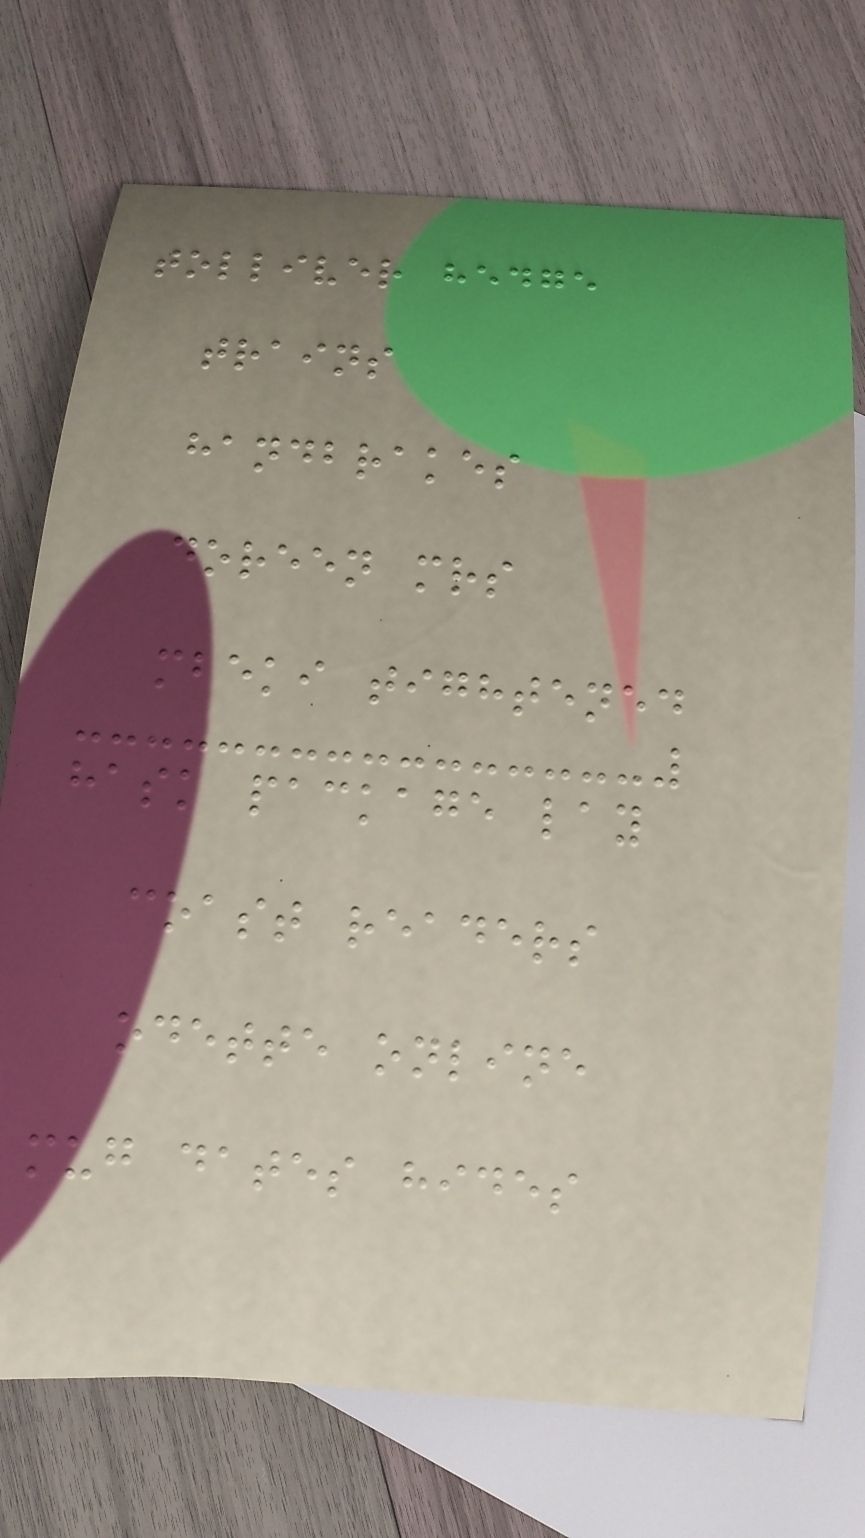tolliver hedge
trains
handbrakes
doreen mrs
mbeki tightened
hask package lay
coast readers
odette online
mug dates hides
